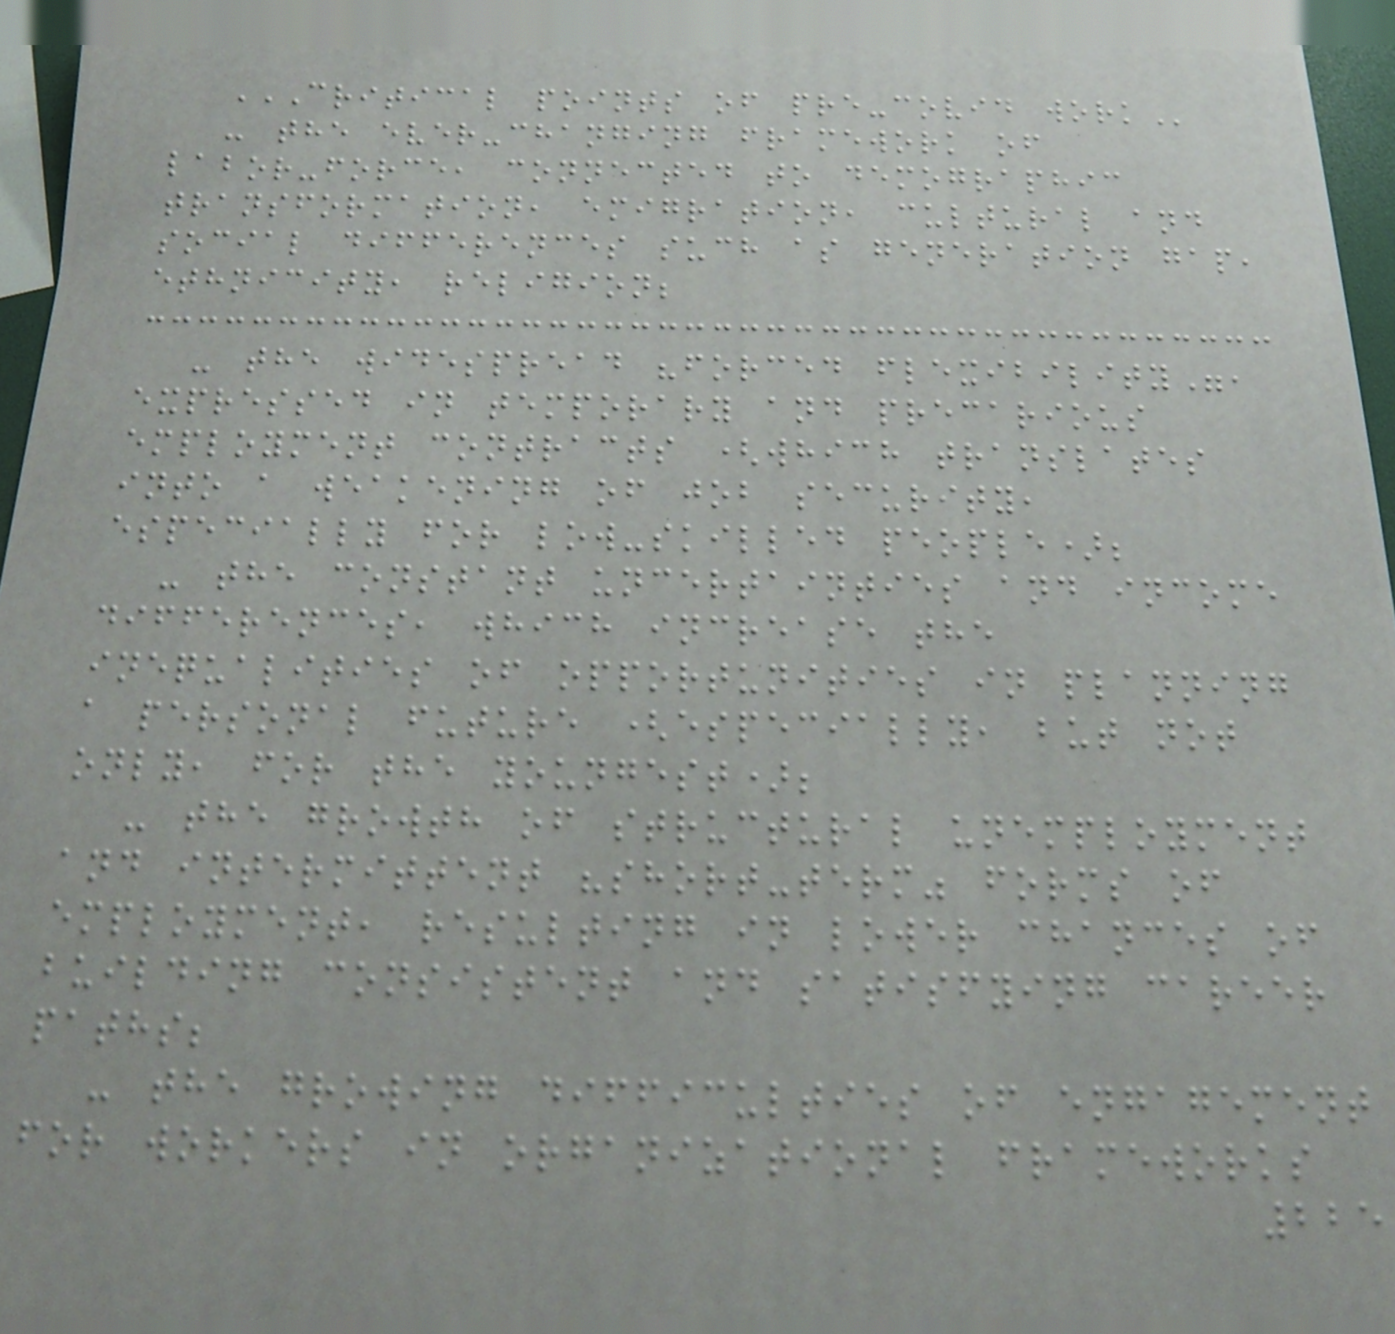CRITICAL POINTS OF PRE-COVID WORK
- the ever-changing framework of
labor-force, connected to demographic
transformation, emigration, cultural and
social differences such as generation gap,
ethnicity, religion;
- the widespread "forced flexibility",
expressed in temporary and precarious
employment contracts (which translates
into a weakening of job security,
especially for low-skilled people);
- the constant uncertainties and income
differences, which increase the
inequalities of opportunities in planning
a personal future (especially, but not
only, for the youngest);
- the growth of structural unemployment
and intermittent "short-term" forms of
employment, resulting in lower chances of
building consistent and satisfying career
paths;
- the growing difficulties of engagement
for workers in organizational frameworks
225
